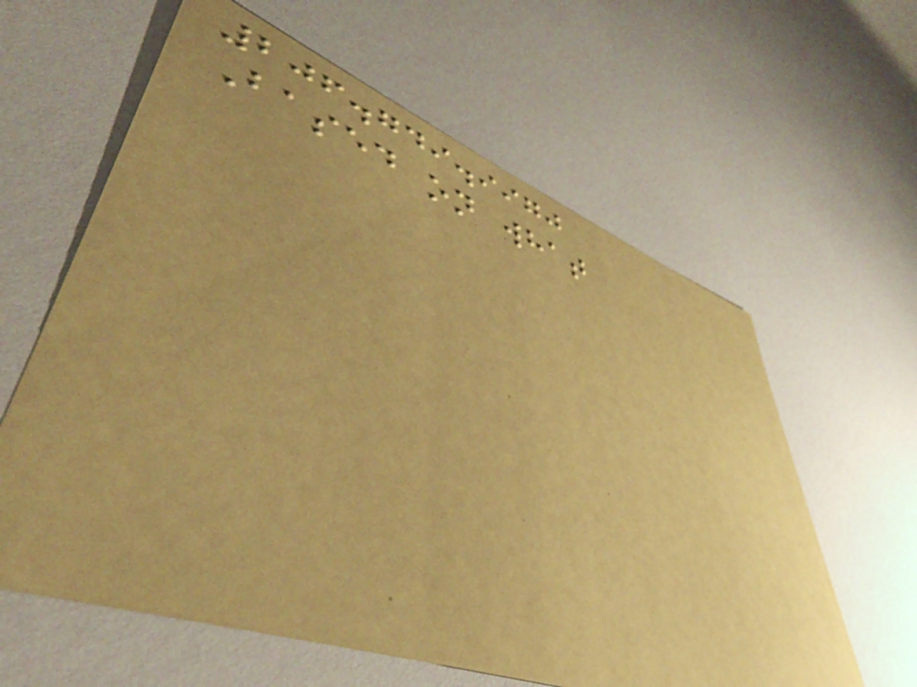206.749.9970
Based on what
